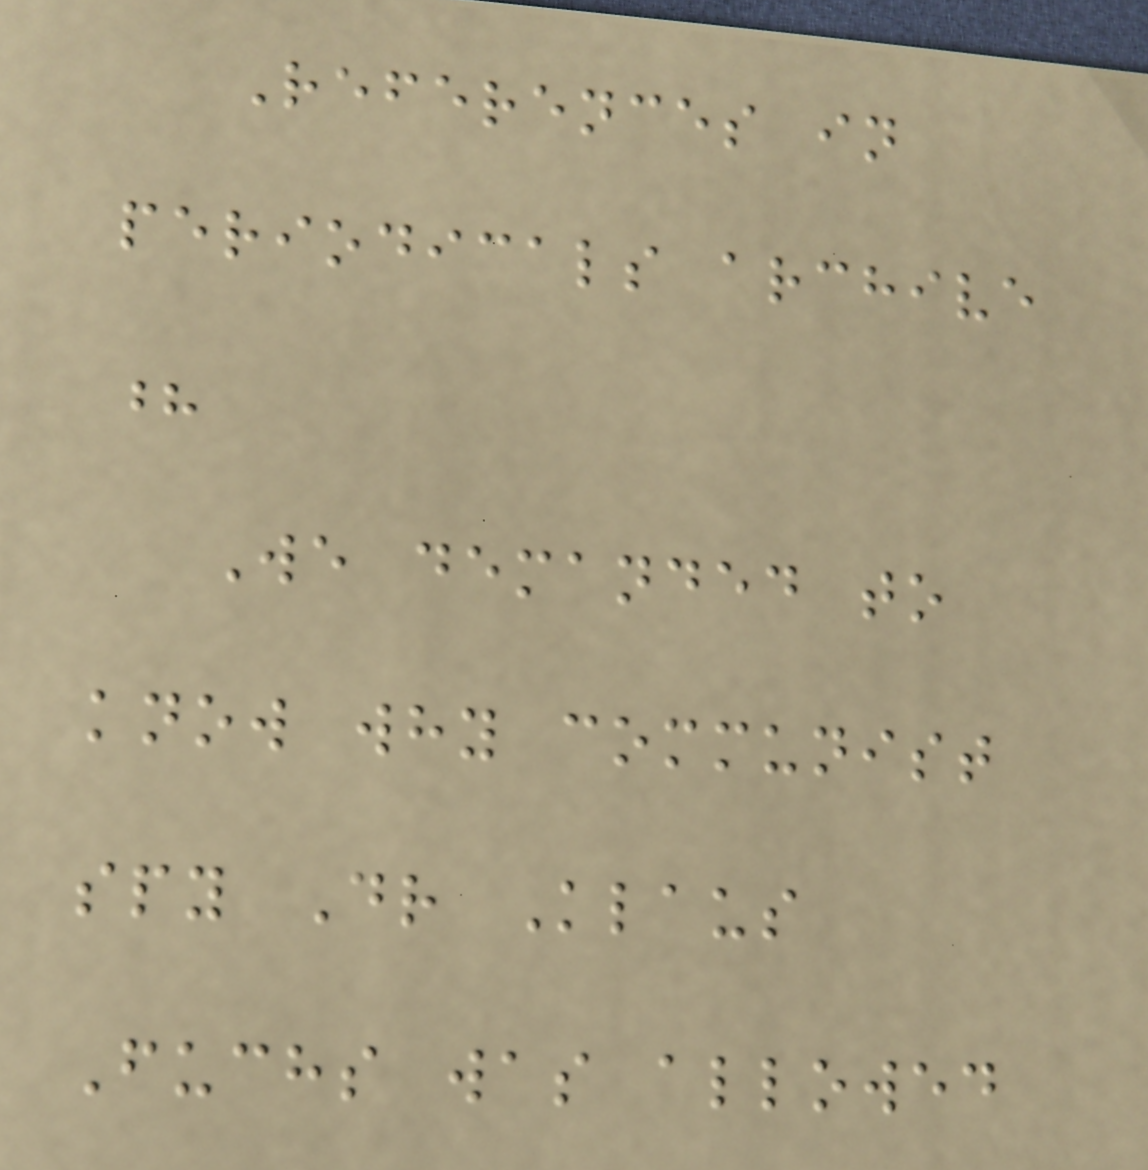References in
periodicals archive
?
We demanded to
know why communist
spy Dr Klaus
Fuchs was allowed
